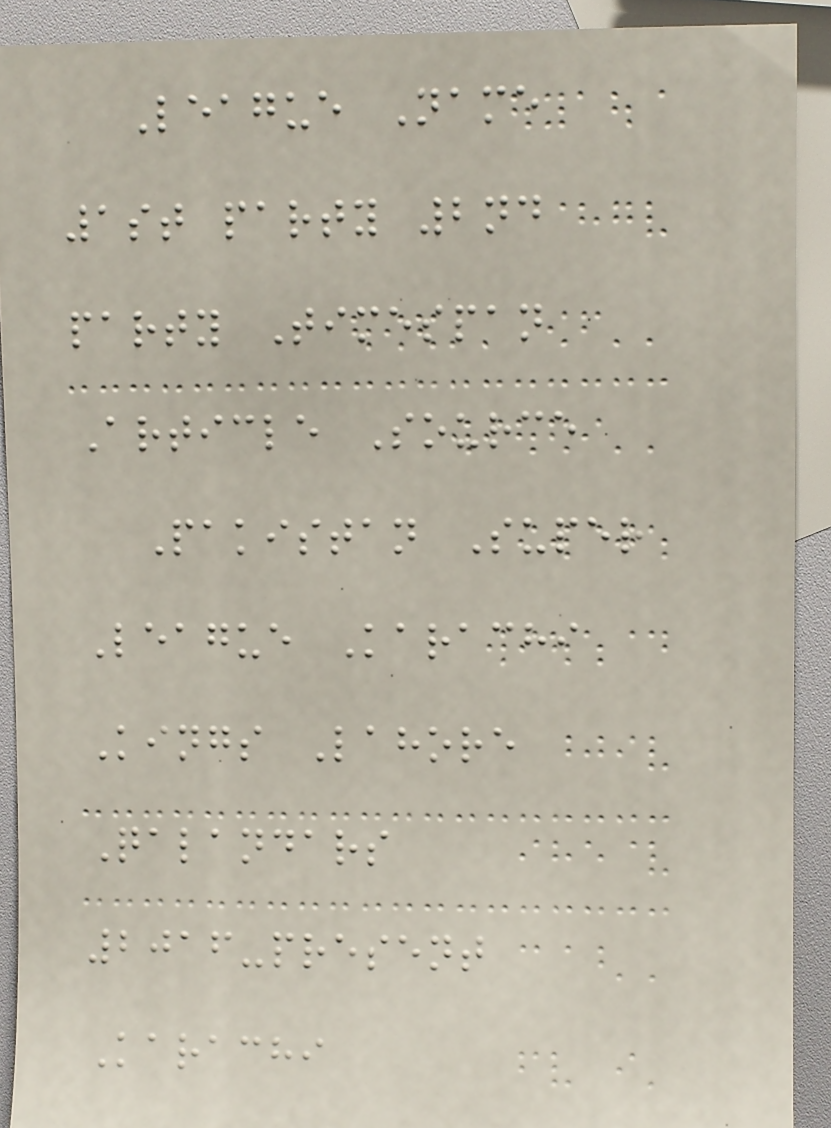League Name
1st party 2nd
party Timespan
Article Source
Pakistan Super
League Karachi
Kings Lahore
Qalandars
2016-present
Karachi
